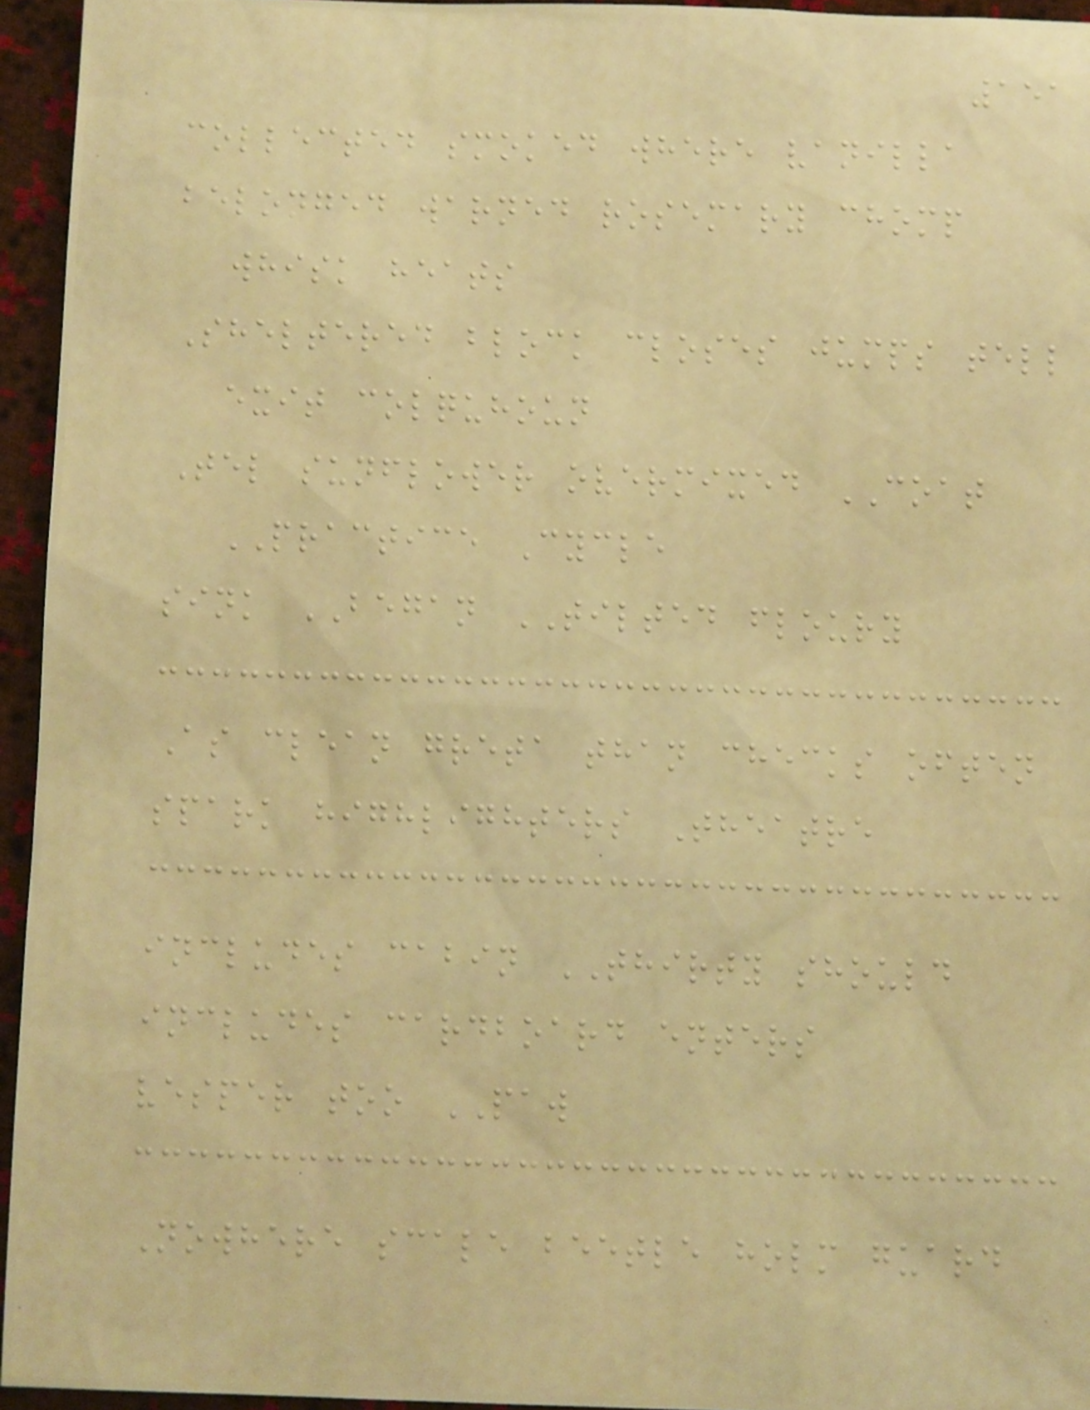151
collected smoked where vanilla
belonged warned rosemary chomp
whisk heats
Sheltered block closes jumps tell
exit colquhoun
Tel sunflower overmixed COAT
PRACTICE Cycle
sink BEGAN TILTED floury
As clean greta than checks often
spark highlighters Theatre
includes cabin THIRTY should
includes cardboard enters
vesper too PAW
Nowhere scale beetle holm guard
